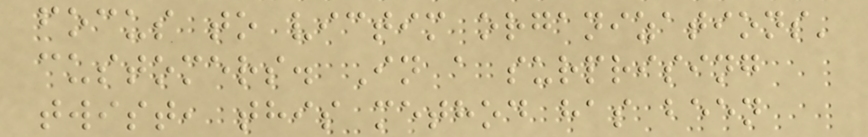focus to victim organizations'
customers. In a surprising
twist, this method has been
